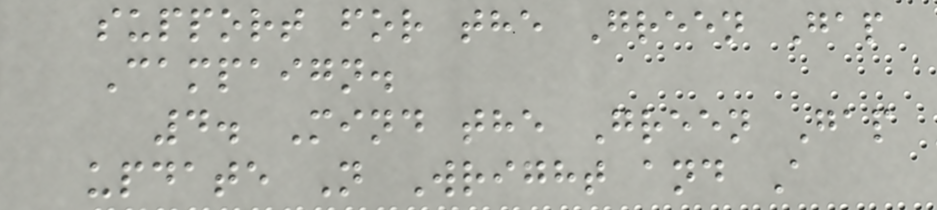support for the Green Gap
Campaign.
4. Mind the Green Gap
update N Wright and A
